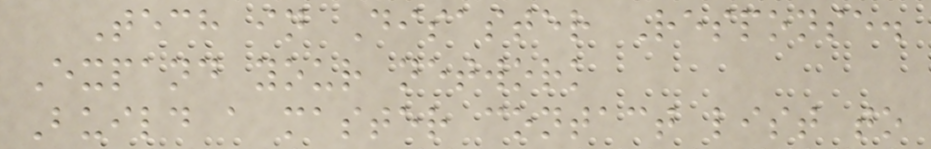Tech in Disaster Response.
Expand your network
Build a master contact list to
